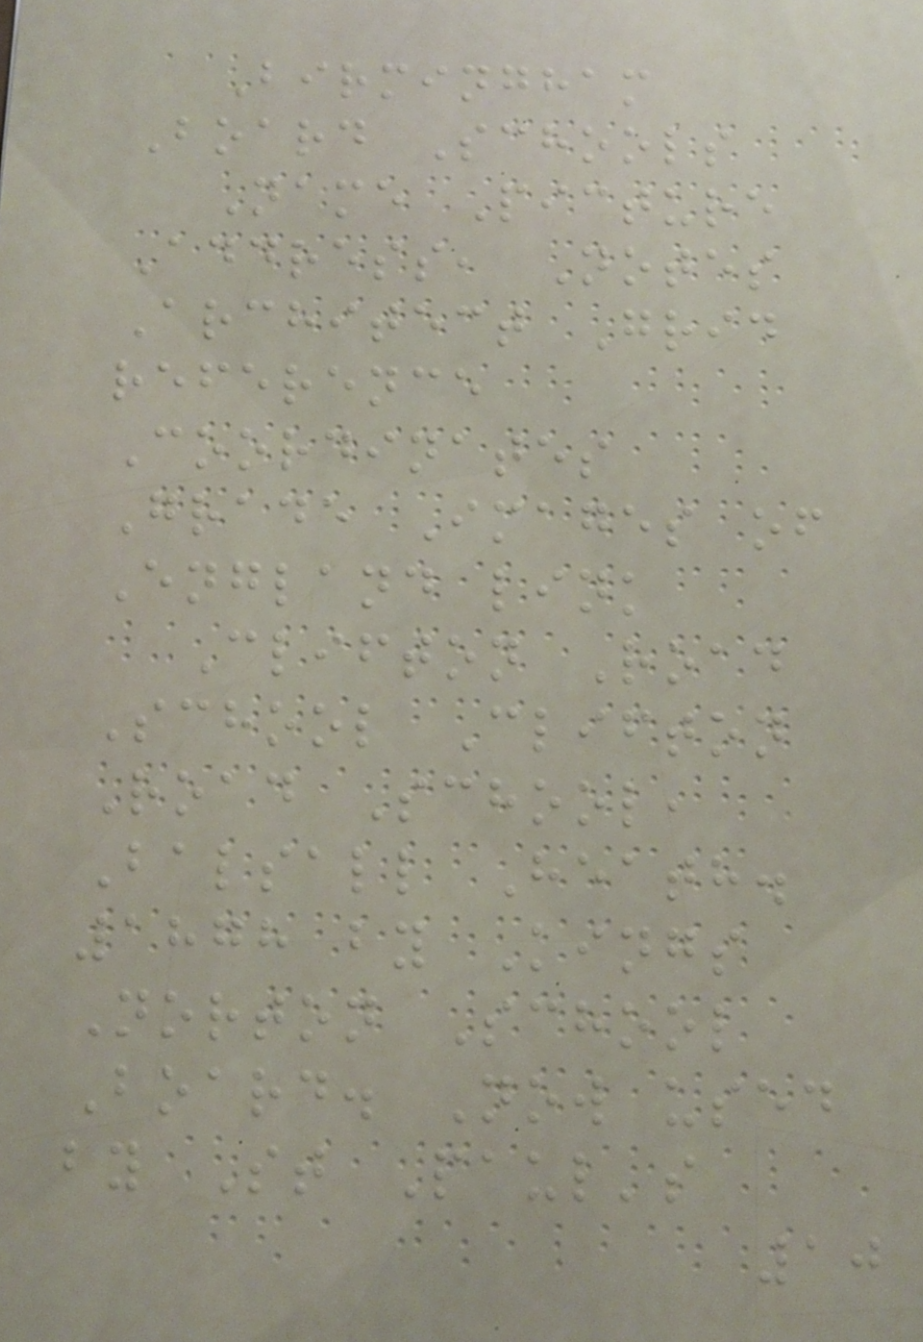Birmingham
Board Schools
Name Picture
Address, Notes
Architect Grid
reference
Coordinates
Grade Images of
England link
Clifton Road
School Clifton
Road School,
Balsall Heath.
1878 by Kings
Norton School
Board. Now used
by St Paul's
10
